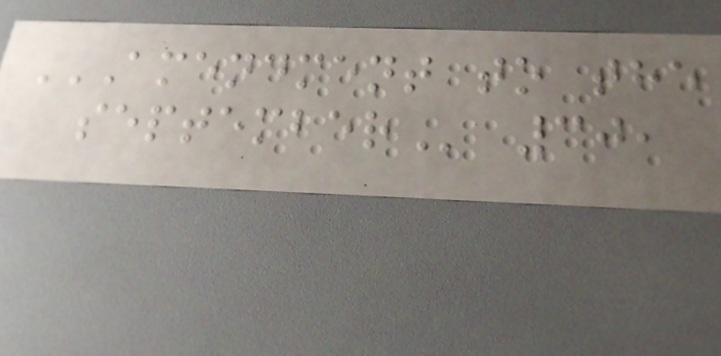AMENDMENT TO THE
SEPTEMBER 30,
